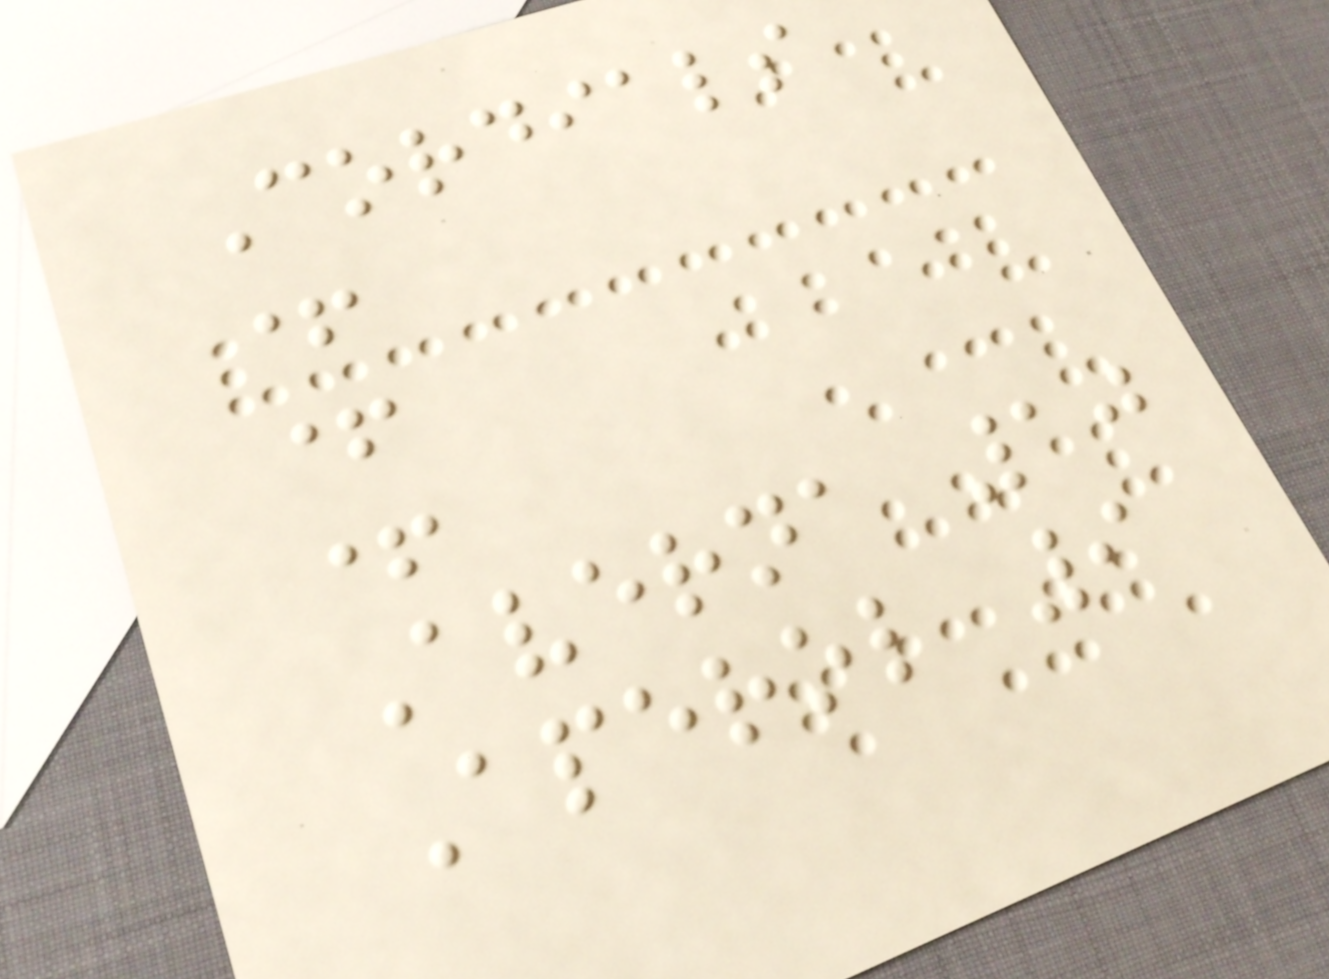Cordials
+
+
+
Averna 10
Aperol 9
